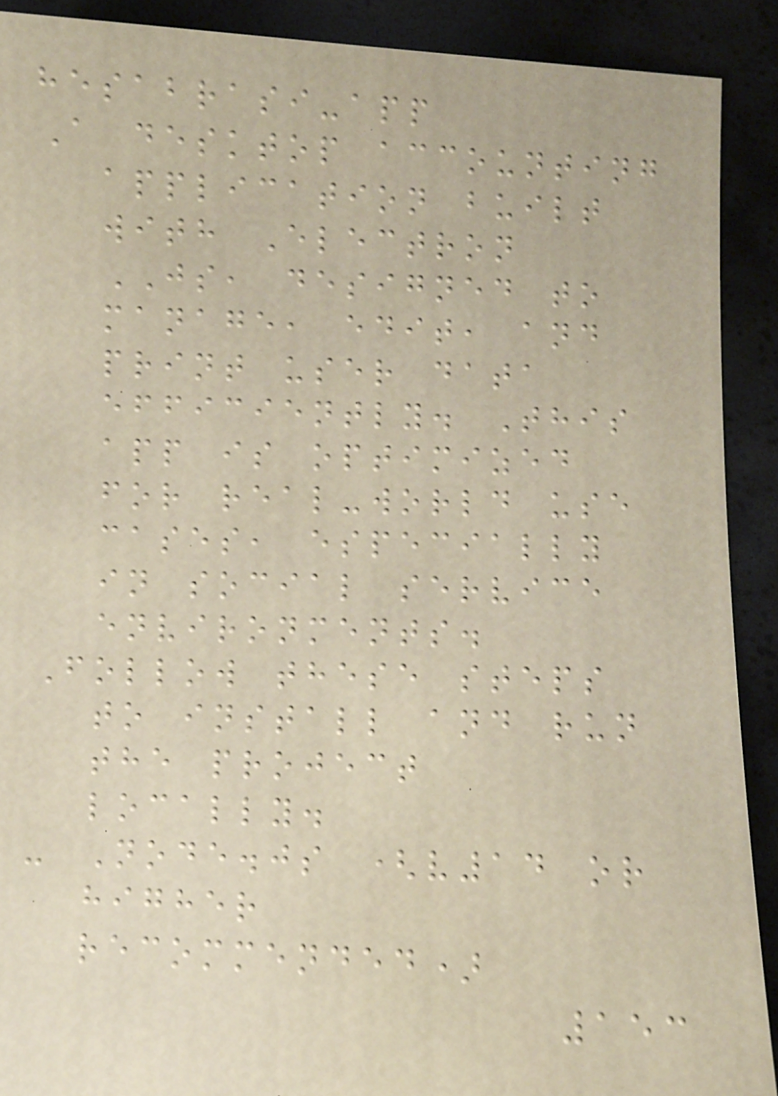hesabrasi-app
A desktop accounting
application built
with Electron
JS, designed to
manage, edit, and
print user data
efficiently. This
app is optimized
for real-world use
cases, especially
in social service
environments.
Follow these steps
to install and run
the project
locally.
- Node.js (v14 or
higher
recommended)
153
